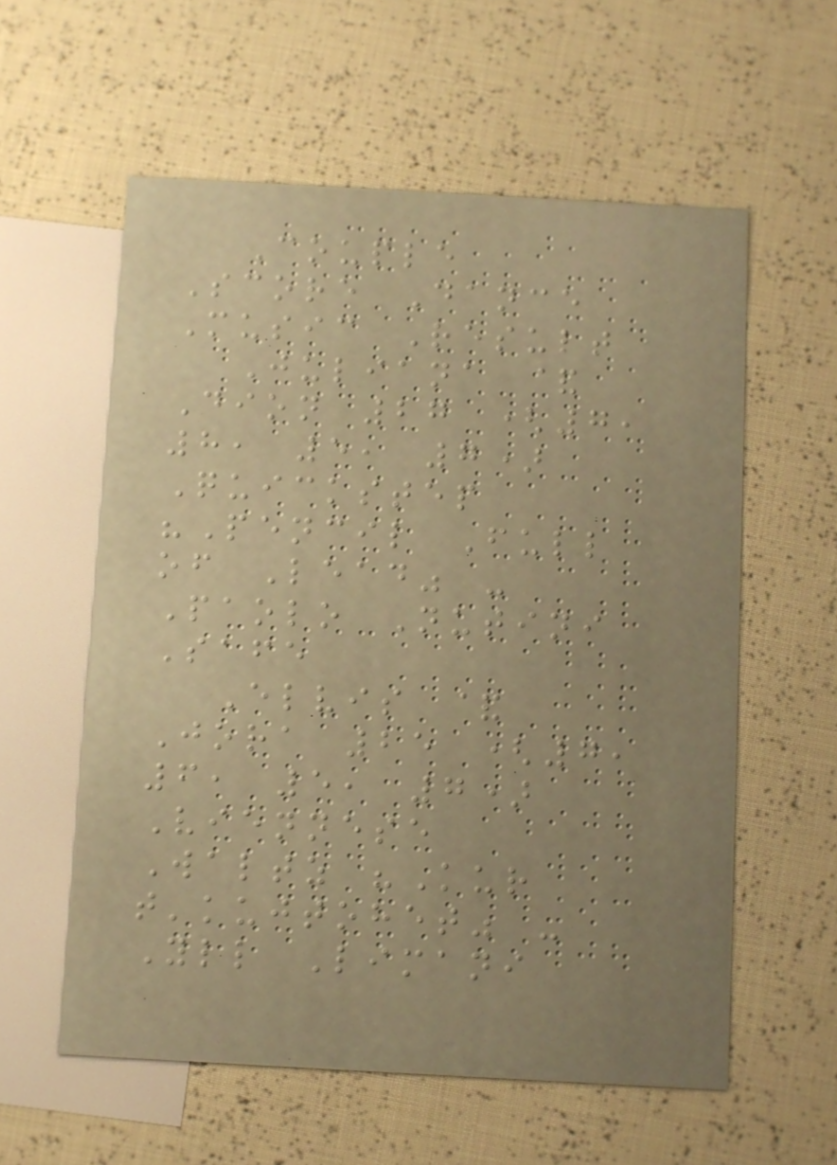Couple
Score Dance
Music Result
Juliana &
Dion 27 (7,
8, 5, 7)
Quickstep
"Pencil Full
of Lead" -
Paolo Nutini
Safe
Elvis &
Jora 25 (7,
6, 5, 7)
Viennese
Waltz "Kur
t'kujtohet" -
Yll Limani
